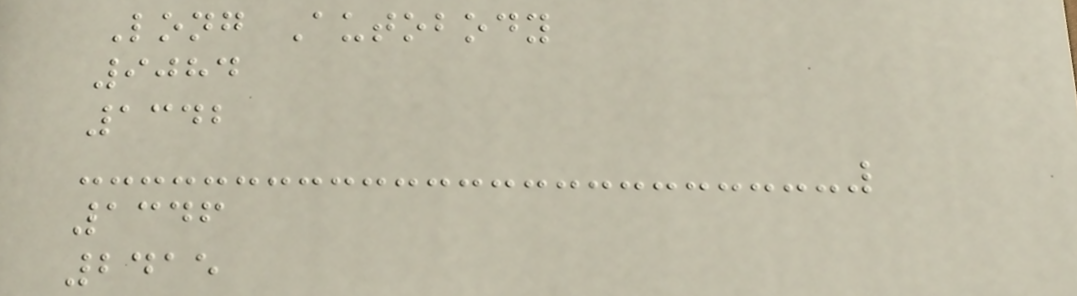Long Autobody
9084
1342
1346
2415
